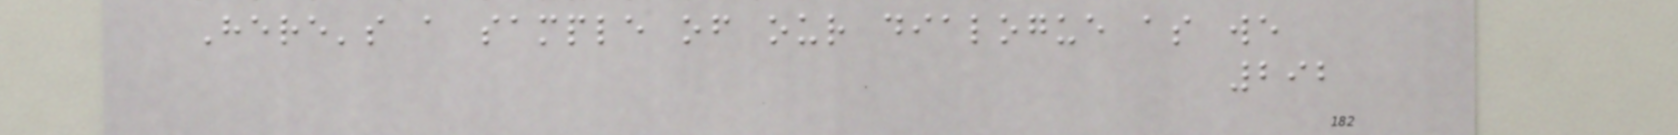Here's a sample of our dialogue as we
292
